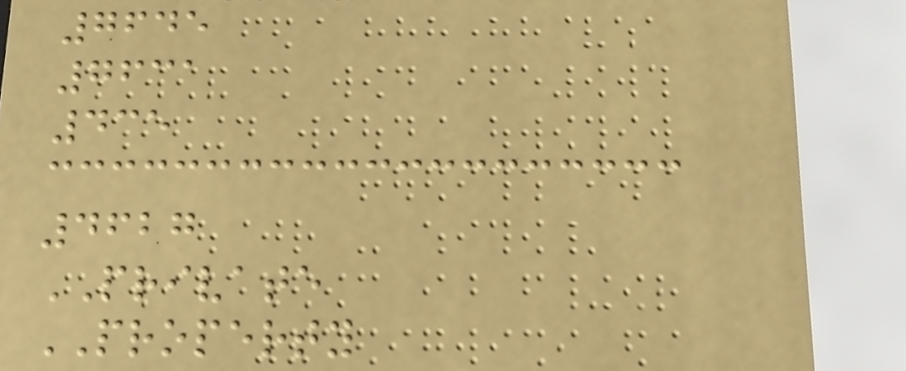7645
7631
435
4627
PRIVATE
PROPERTY
